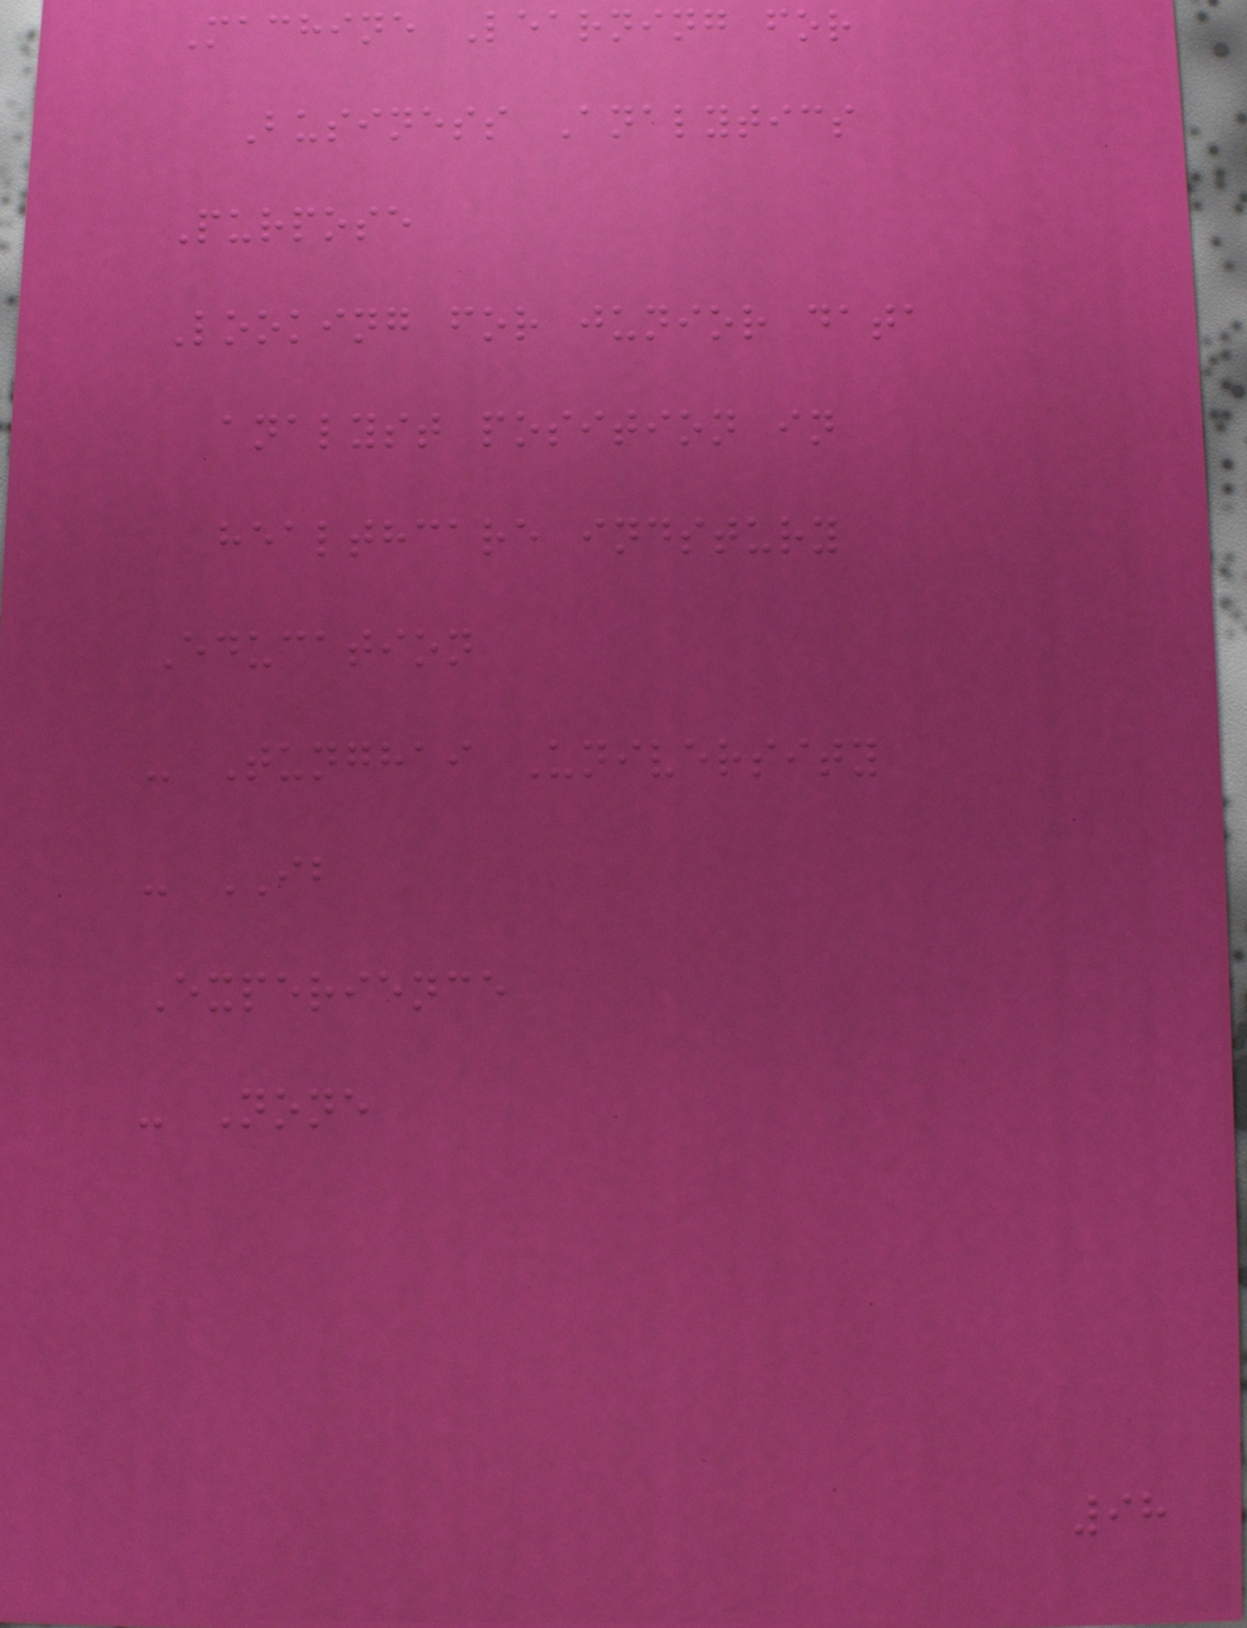Machine Learning for
Business Analytics
Purpose
Looking for junior data
analyst position in
healthcare indstury
Education
- Tunghai University
- IB
Experience
- None
98
